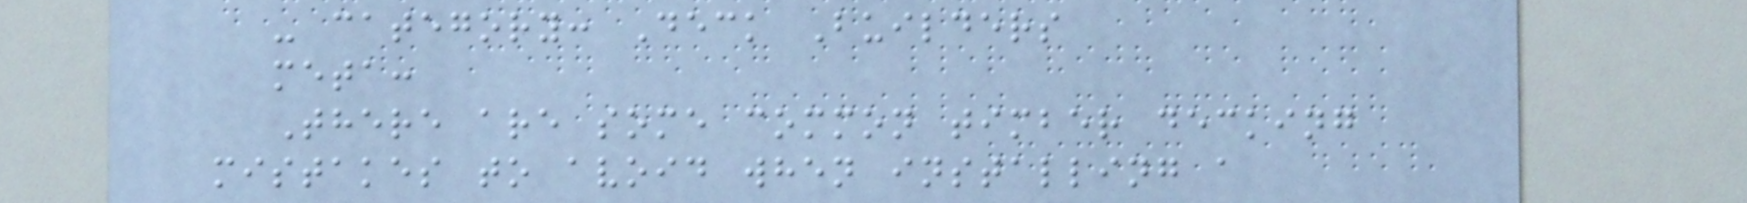- category: Deck Builders
meta:
There are some common timber decking
mistakes to avoid when installing a
